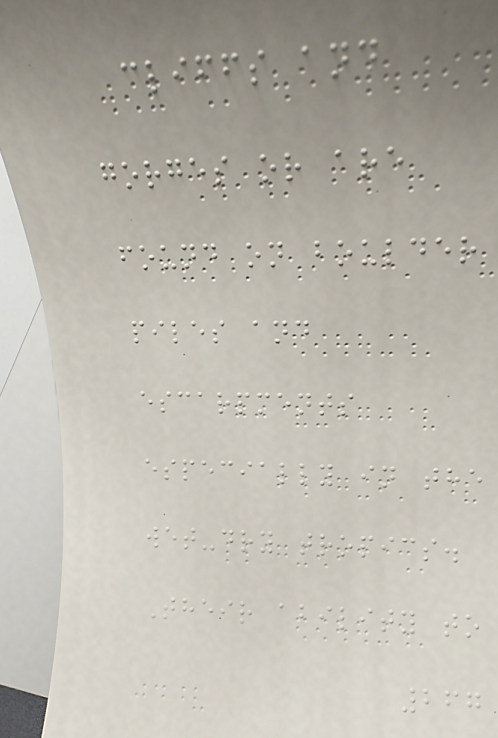cliffs and
gorges or are
found on boulder
piles and
escarpments
especially in the
wet-dry tropics.
Their ability to
267
